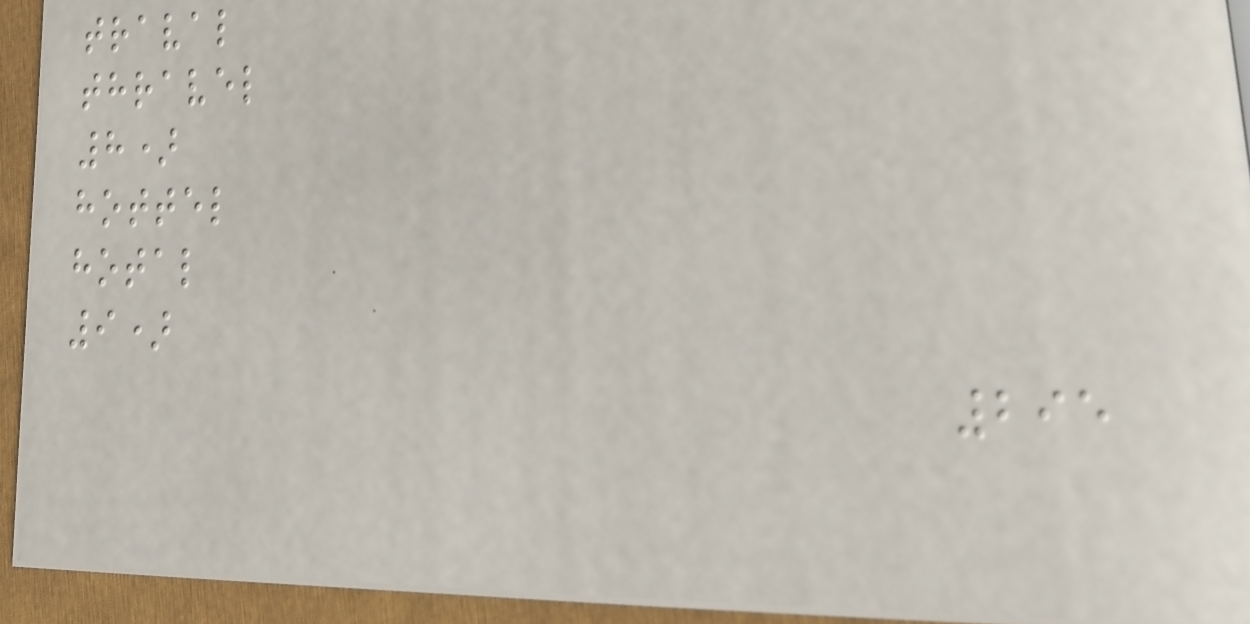traval
thravel
8)
hottel
hotal
9)
295
